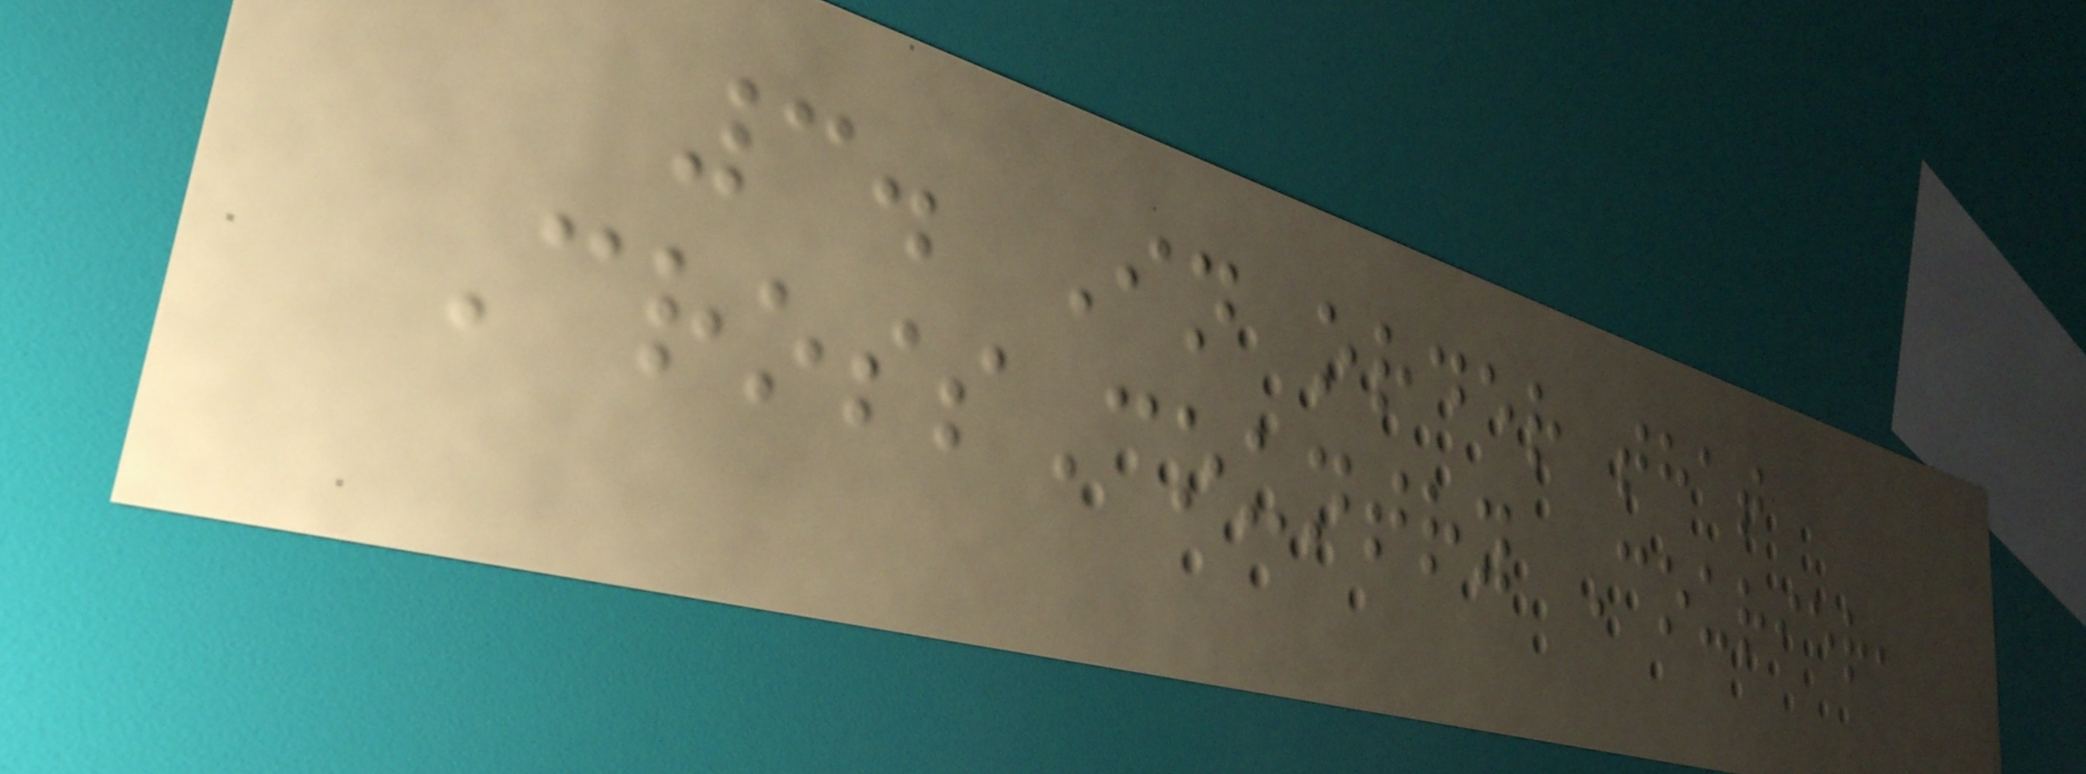3. In order that
CrossCountry Courier,
